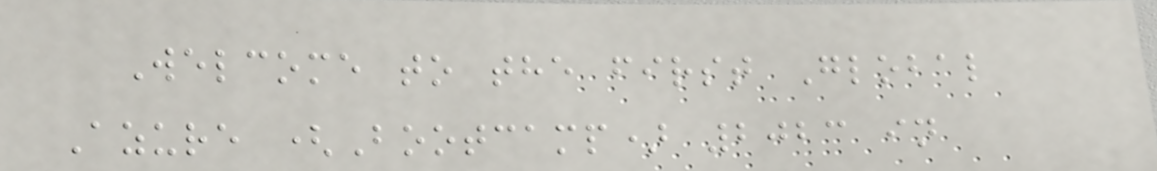Welcome to the first Global
Azure (Bootcamp) 2023 in
